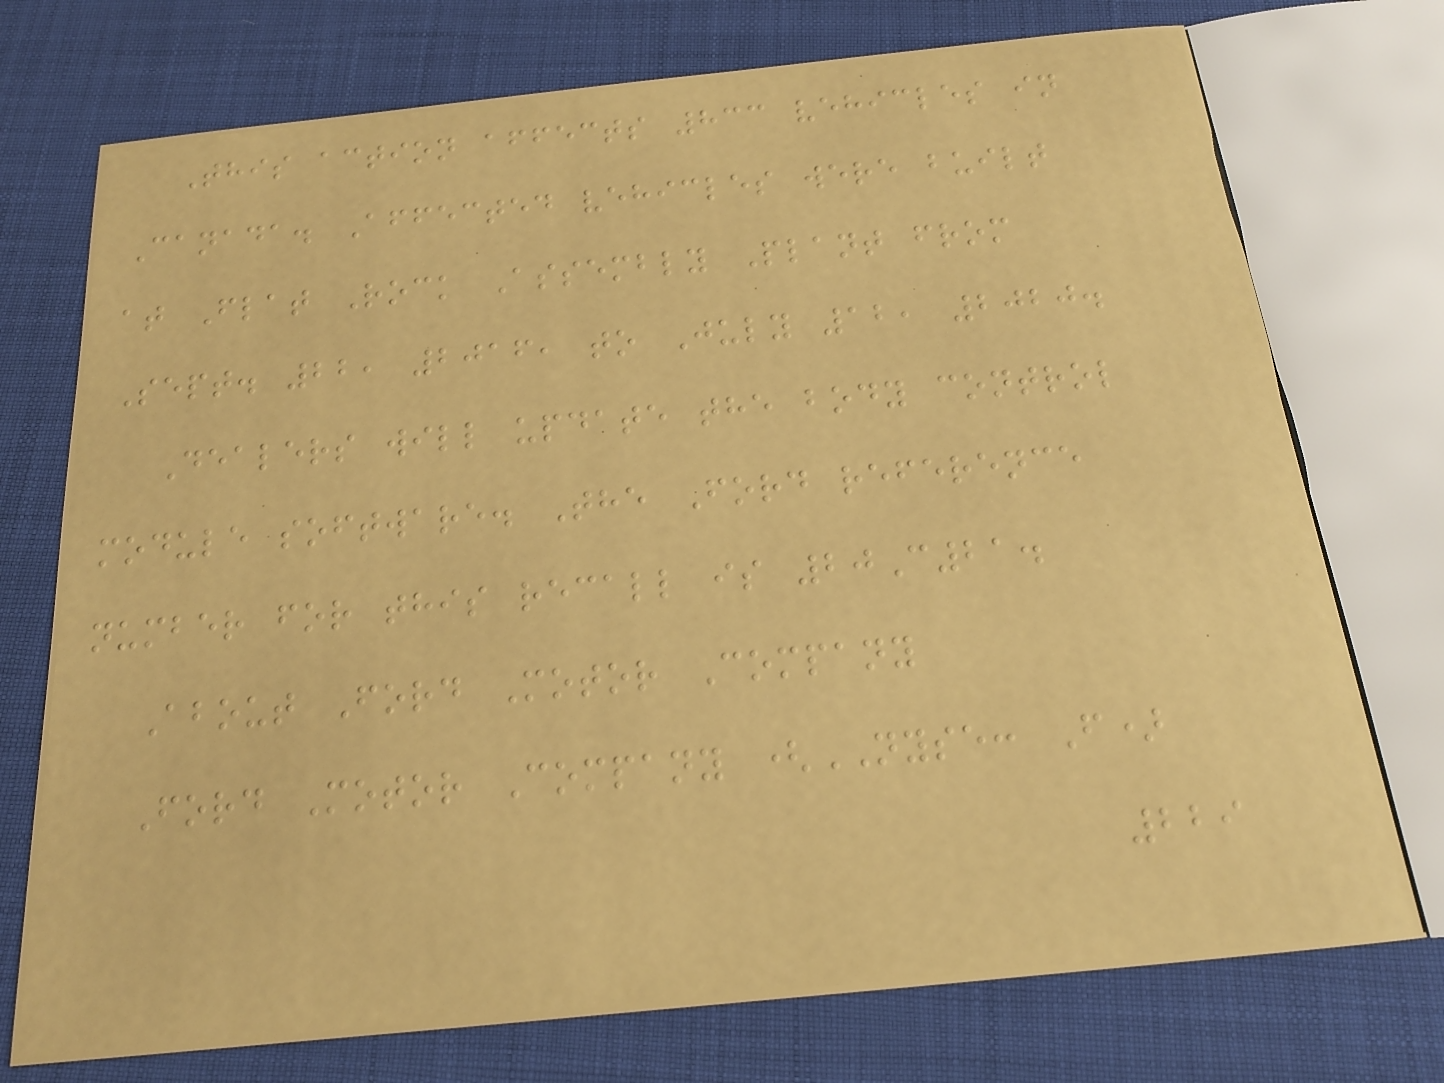This action affects 833 vehicles in
Canada. Affected vehicles were built
at Flat Rock Assembly Plant from
Sept. 22, 2016, to July 12, 2020.
Dealers will update the body control
module software. The Ford reference
number for this recall is 20C21.
About Ford Motor Company
Ford Motor Company (NYSE: F)
229
